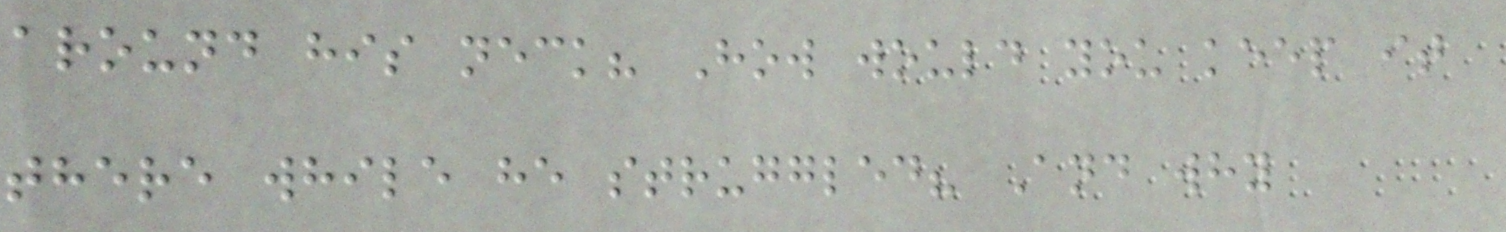around his neck? How would you keep it
there while he struggled? And why
